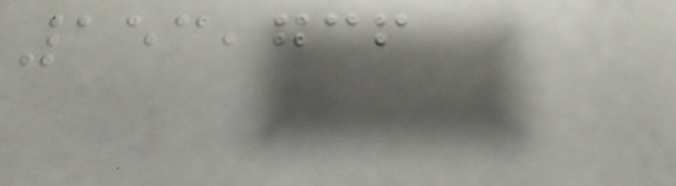153,736
